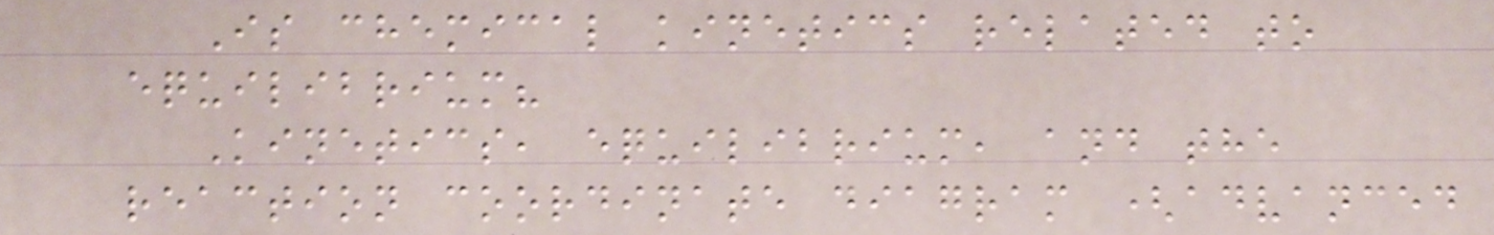Is chemical kinetics related to
equilibrium?
Kinetics, equilibrium, and the
reaction coordinate diagram (advanced
